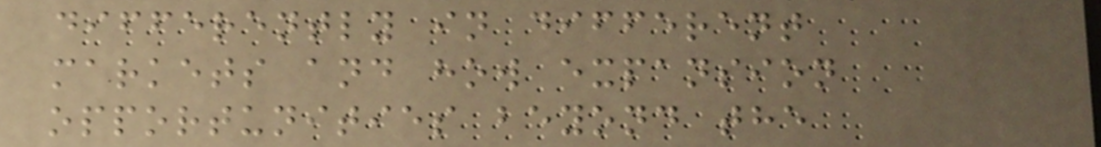differently in different
markets and how expansion
opportunities beyond the
